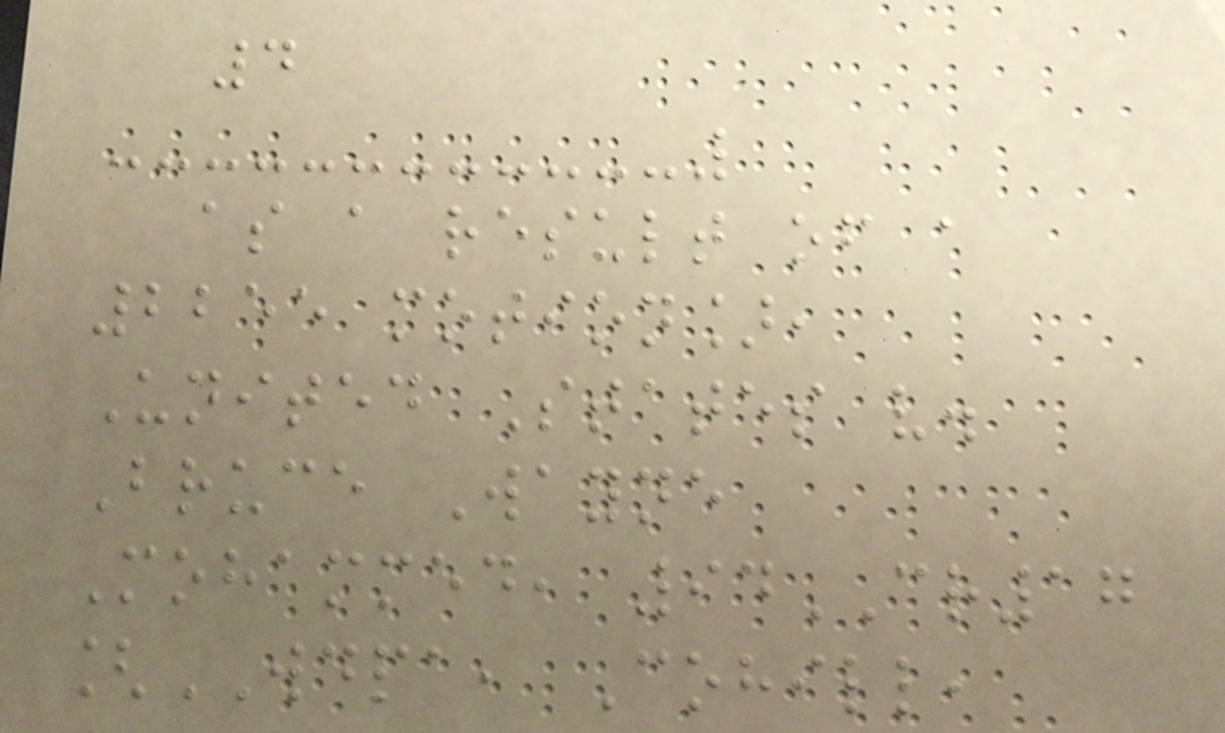4
as a result of a
2255 motion],
United States v.
Bruce Wayne
Mohammed, 94CR17
[WDPA, Cohill,
